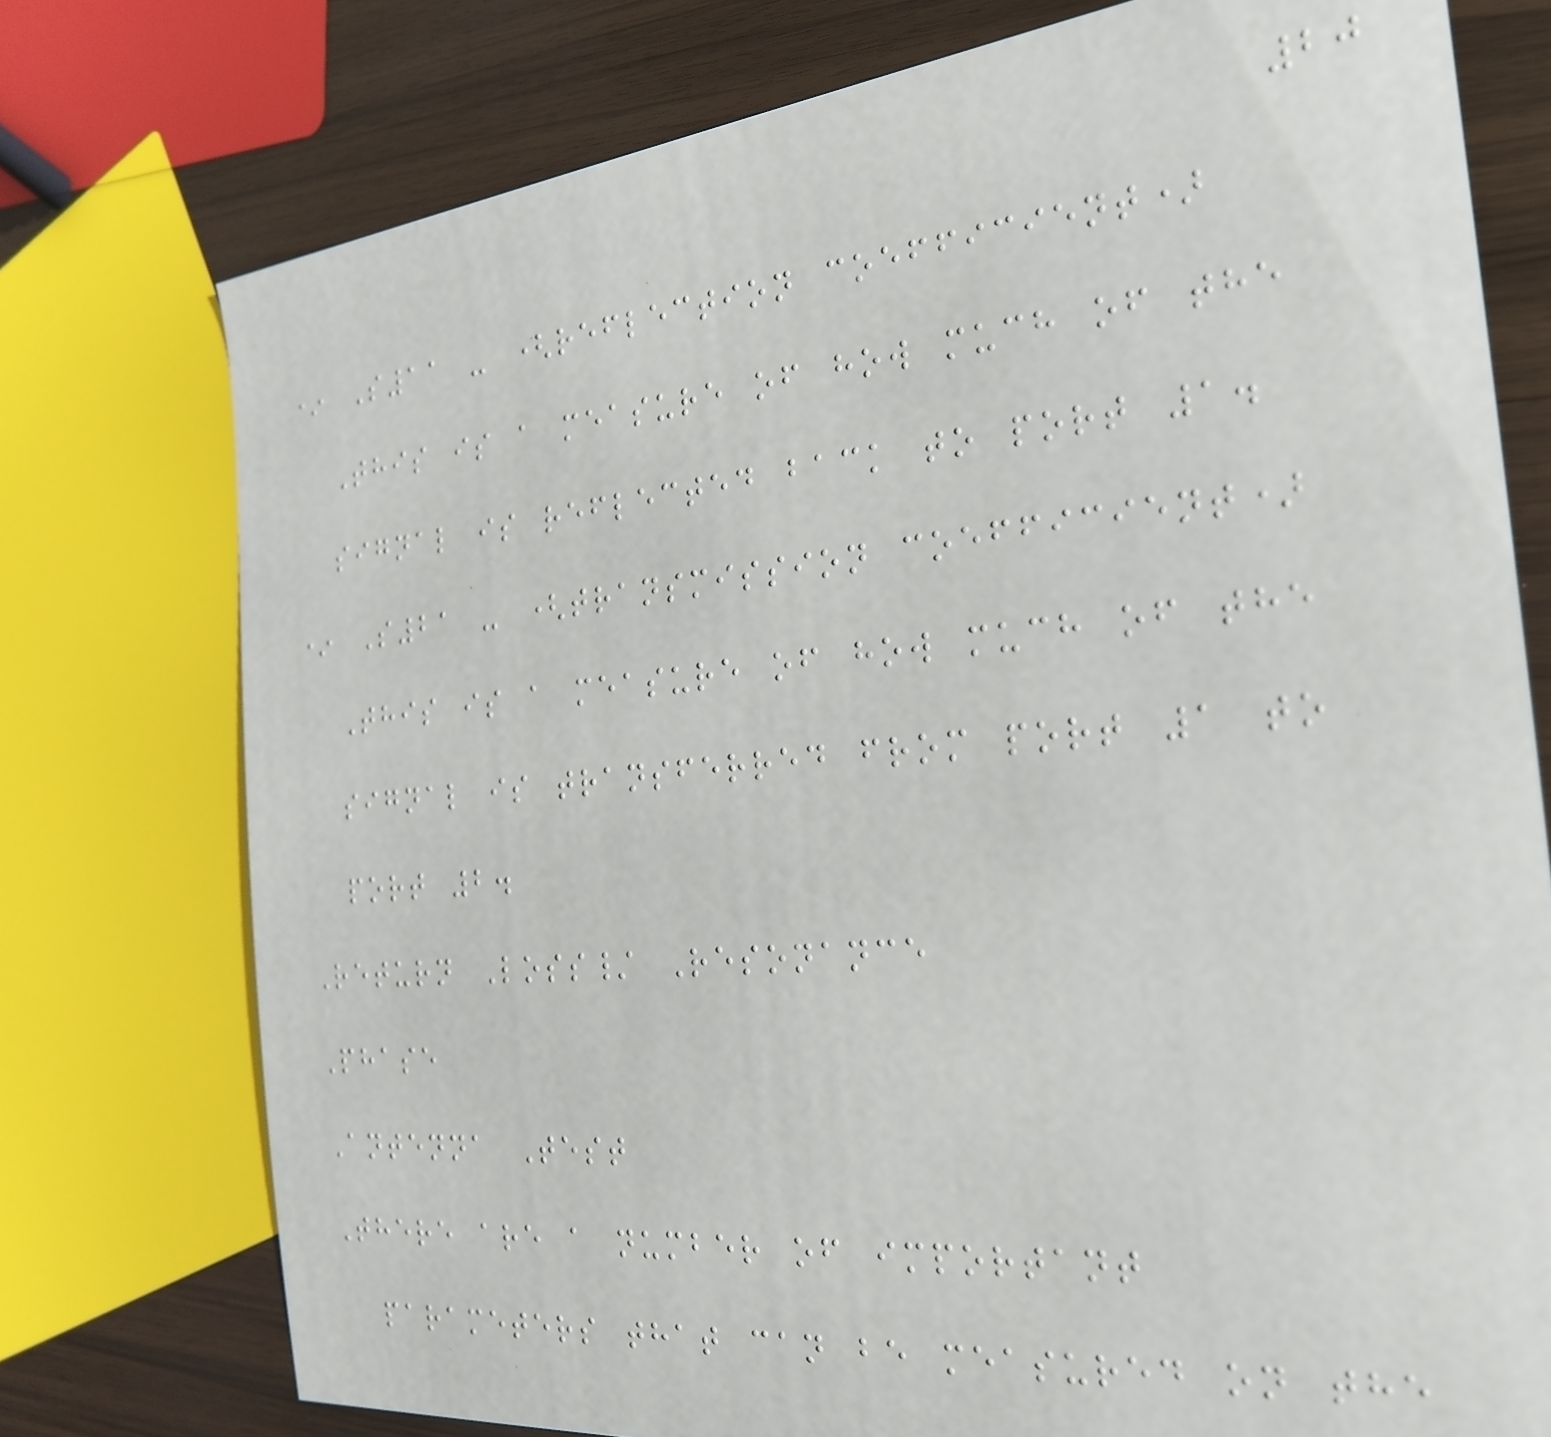20
* S11 - (reflection coefficient)
This is a measure of how much of the
signal is reflected back to port 1.
* S21 - (transmission coefficient)
This is a measure of how much of the
signal is transferred from port 1 to
port 2.
Return Loss/ Resonance
Phase
Antenna Test
There are a number of important
parameters that can be measured on the
